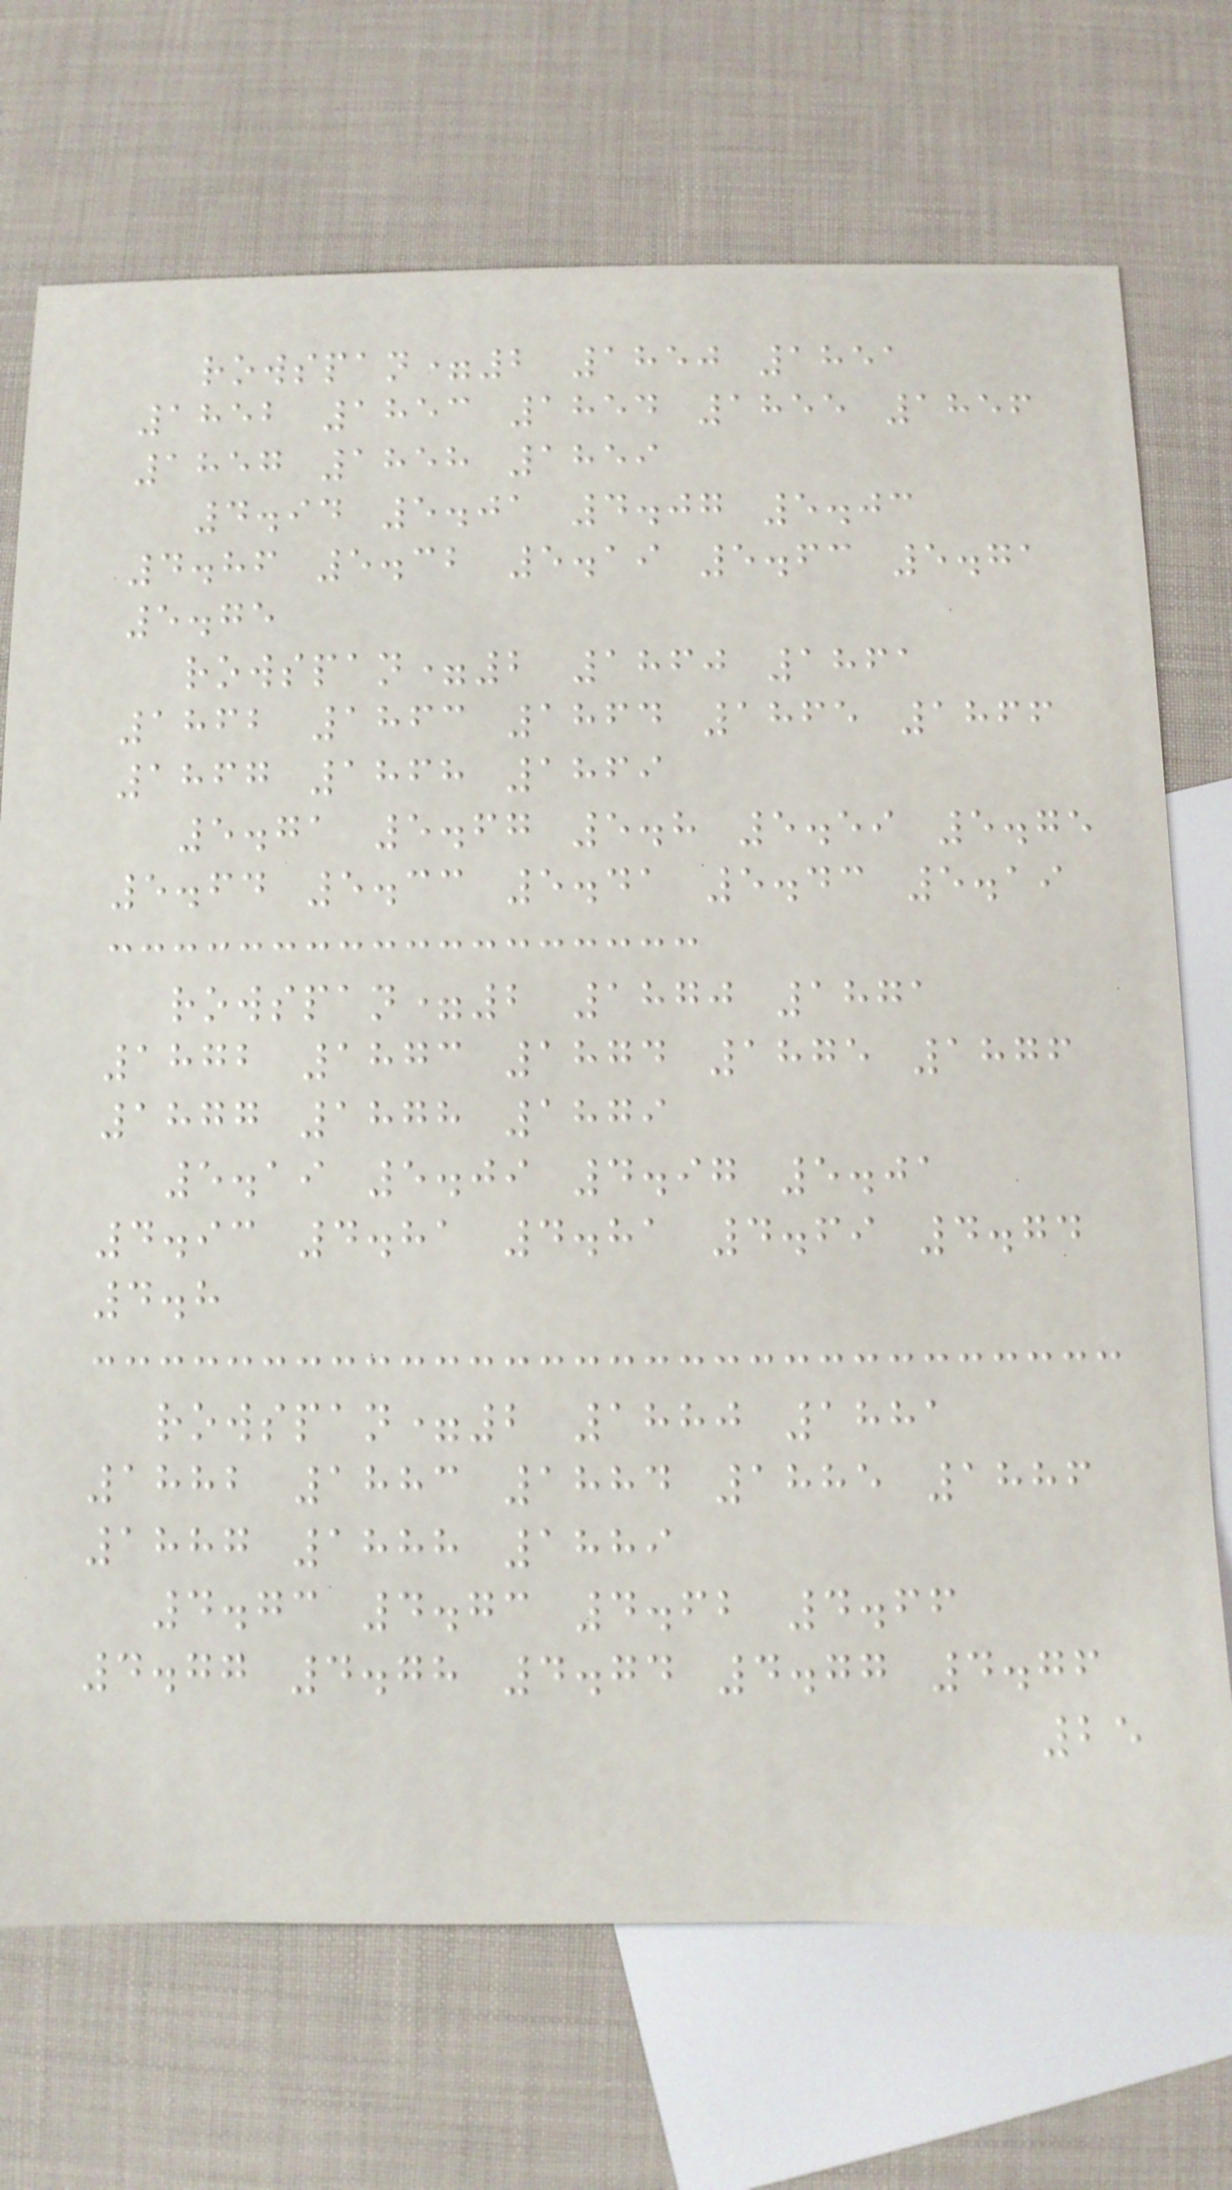rowspan=2 1850 1851
1852 1853 1854 1855 1856
1857 1858 1859
4.94 5.01 4.07 5.03
4.86 5.32 5.19 5.63 5.71
5.75
rowspan=2 1860 1861
1862 1863 1864 1865 1866
1867 1868 1869
5.71 5.67 5.8 5.59 5.75
5.64 5.33 5.41 5.43 5.19
rowspan=2 1870 1871
1872 1873 1874 1875 1876
1877 1878 1879
5.19 5.09 4.97 5.01
4.93 4.81 4.81 4.69 4.74
4.8
rowspan=2 1880 1881
1882 1883 1884 1885 1886
1887 1888 1889
4.73 4.73 4.62 4.66
4.77 4.78 4.74 4.77 4.76
25
